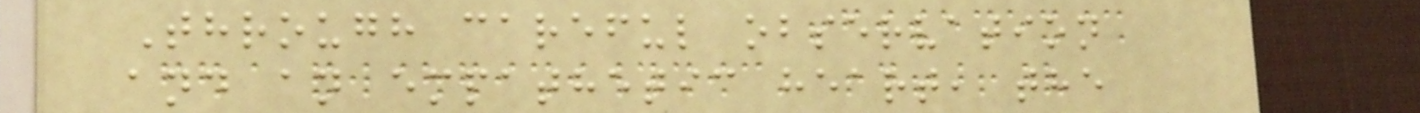Through careful observation
and an empathetic heart, the
